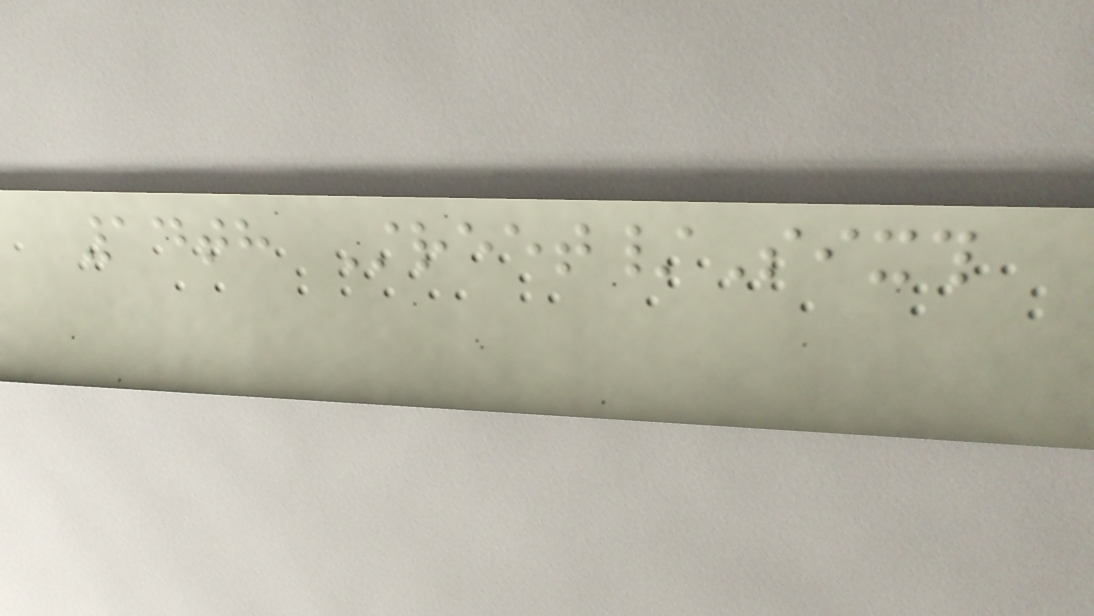14th Street/Sixth
